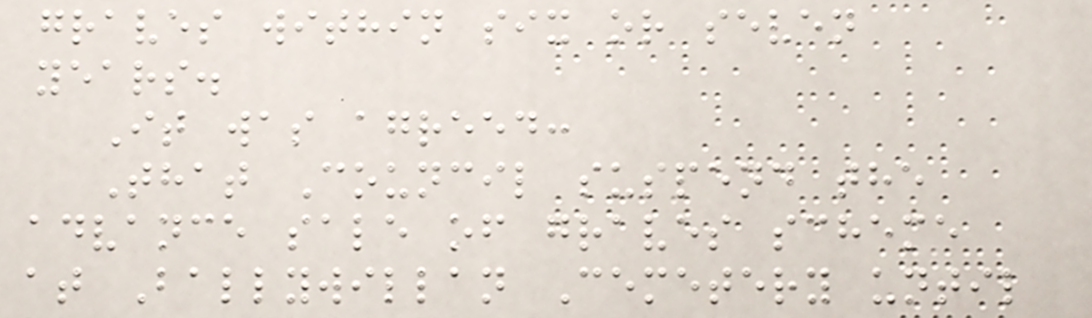graves within six or seven
years.
It was agreed:
That Council suspend the
advance sale of graves scheme
at Ballywillan Cemetery until
